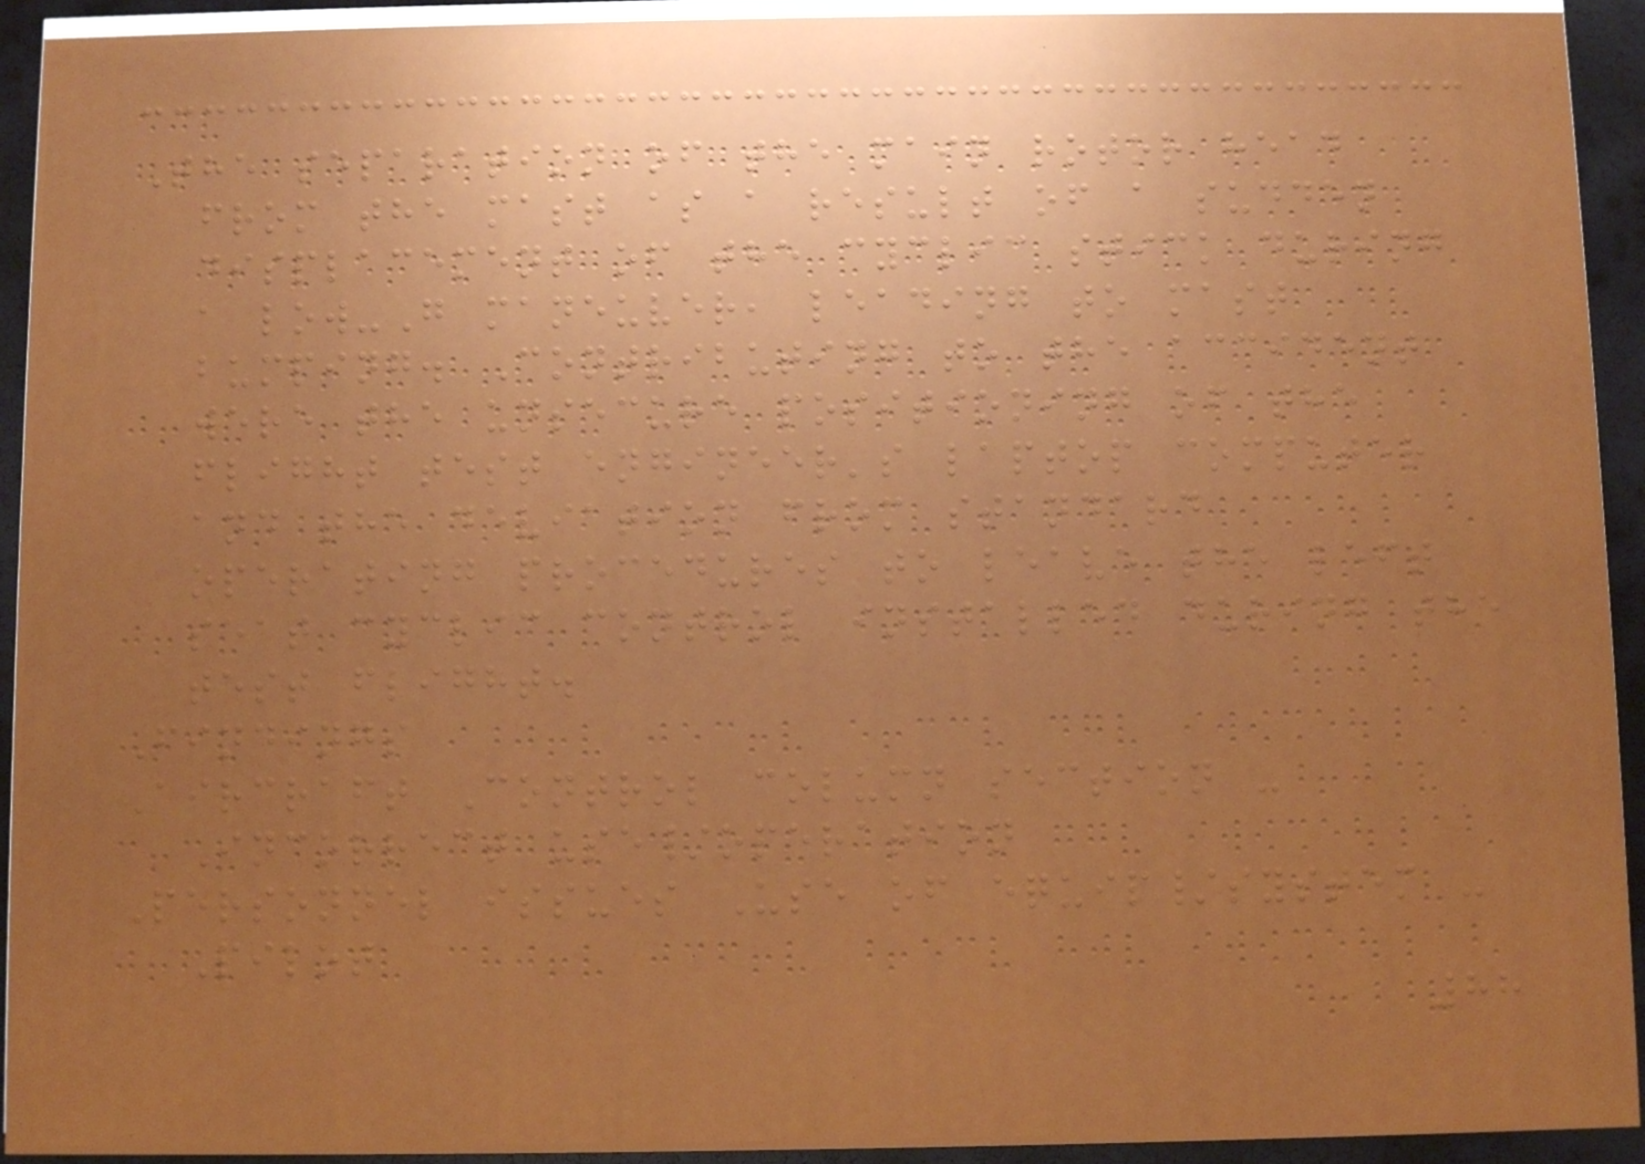The separation of the main rotor head
from the mast as a result of a sudden
displacement of the cyclic stick during
a low-G maneuver, leading to mast
bumping. Contributing to the accident
were the unsecure positioning of the
flight test engineer's laptop computer
and the deviation from standard
operating procedures to leave the left
seat cyclic control installed during the
test flight.
Findings
Aircraft Control column section -
Incorrect use/operation
Personnel issues Use of equip/system -
Pilot
88
